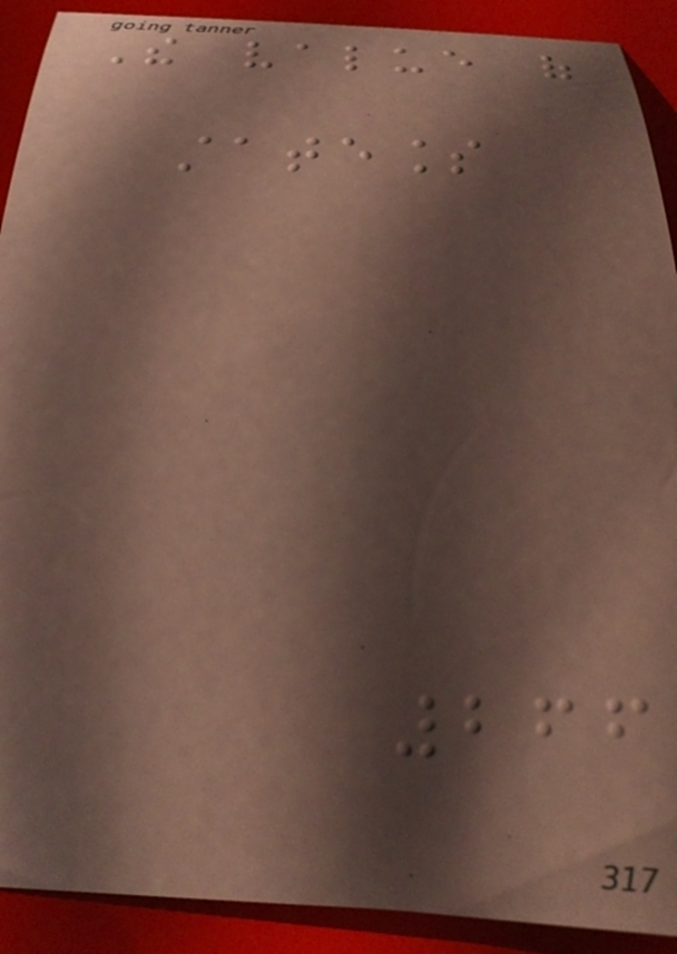The value of
stateless
266
